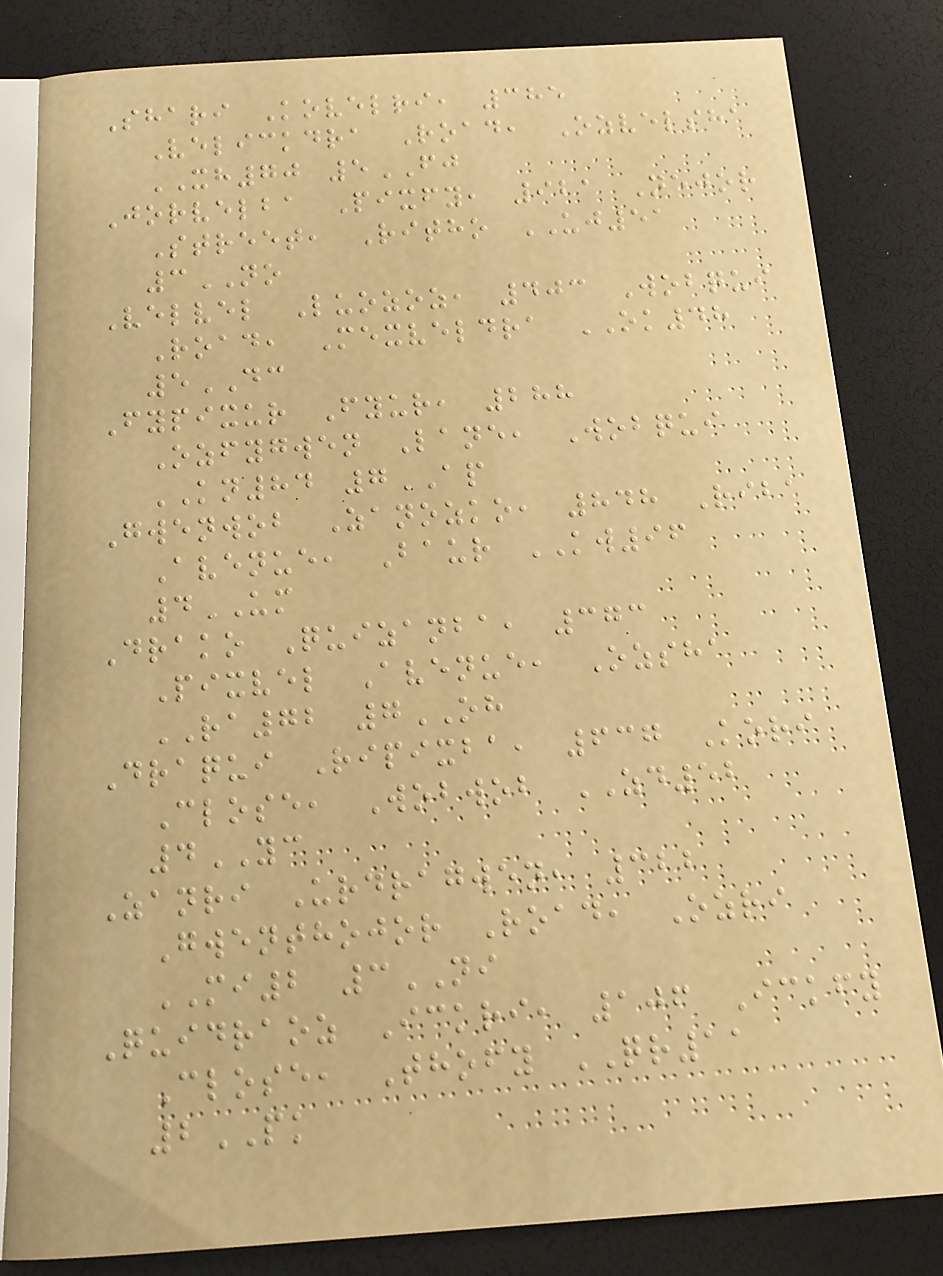Shari Kovelri, 385
Velickdra Road, Ozvelsha
XH70 5FJ
Jorvelba Pixfy, 921 Nejor
Street, Ritho UJ51
3NO
Velvel Luozoz, 403 Wobqui
Road, Mexveldra OK48
5DC
Fypixur Fyur, 288
Ozfygwen Lane, Wobqui
KN84 7AP
Gwenwob Zanozko, 848 Riba
Avenue, Baur KW96
4UM
Drako Quizanba, 373
Pixvel Avenue, Ozsha
RA72 7OH
Draqui Ripixba, 637 Kori
Close, Wobwob ZD52
4YC
Zanri Urdragwen, 322
Gwenthojor Road, Ozri
MI2 3NI
Quidraoz Ickri, 106 Ickfy
Close, Thofy QR11
2PK
